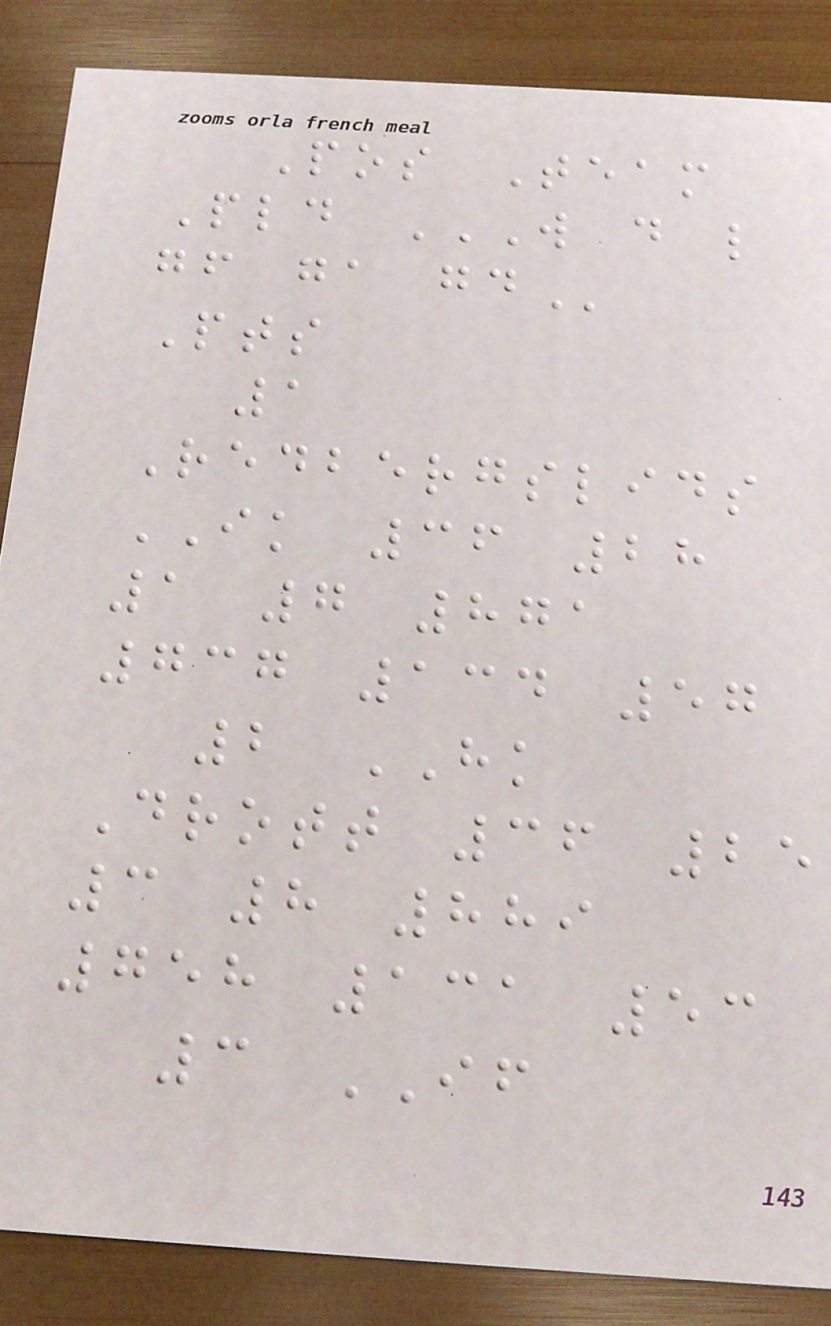Pos Team
Pld W D L
GF GA GD
Pts
1
Redbergslids
IK 36 28
1 7 871
737 134 57
2 HK
Drott 36 25
3 8 889
758 131 53
3 IF
